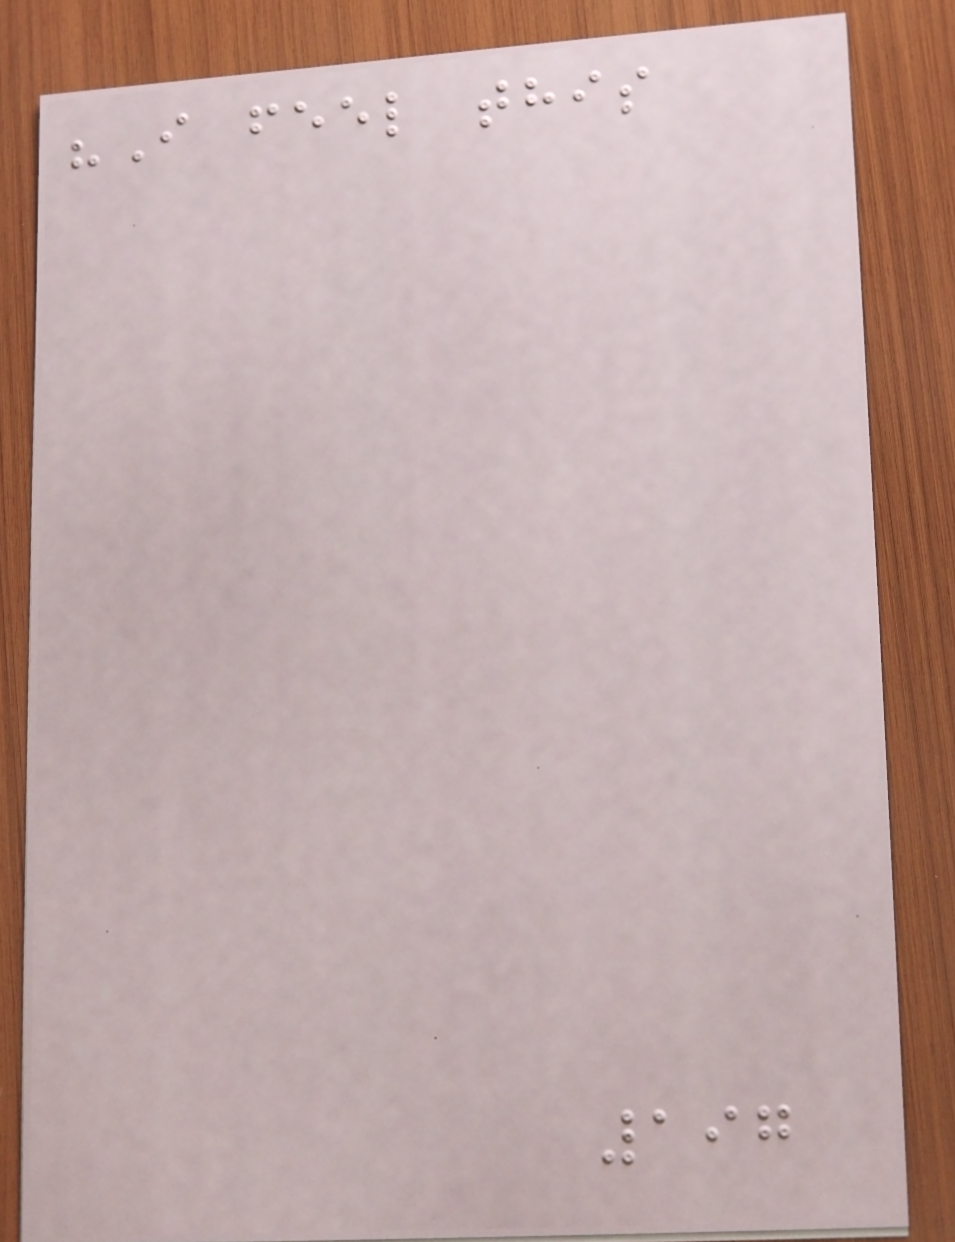"I feel this
197
